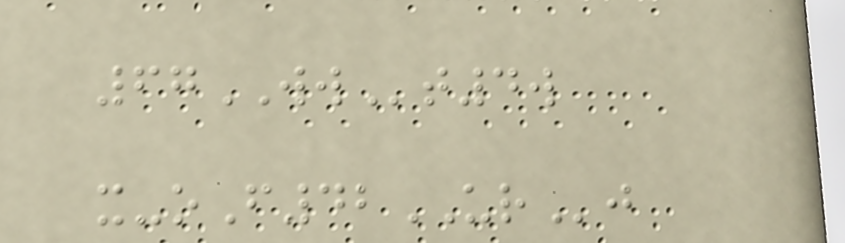67WWt4w
x-oF42URj
